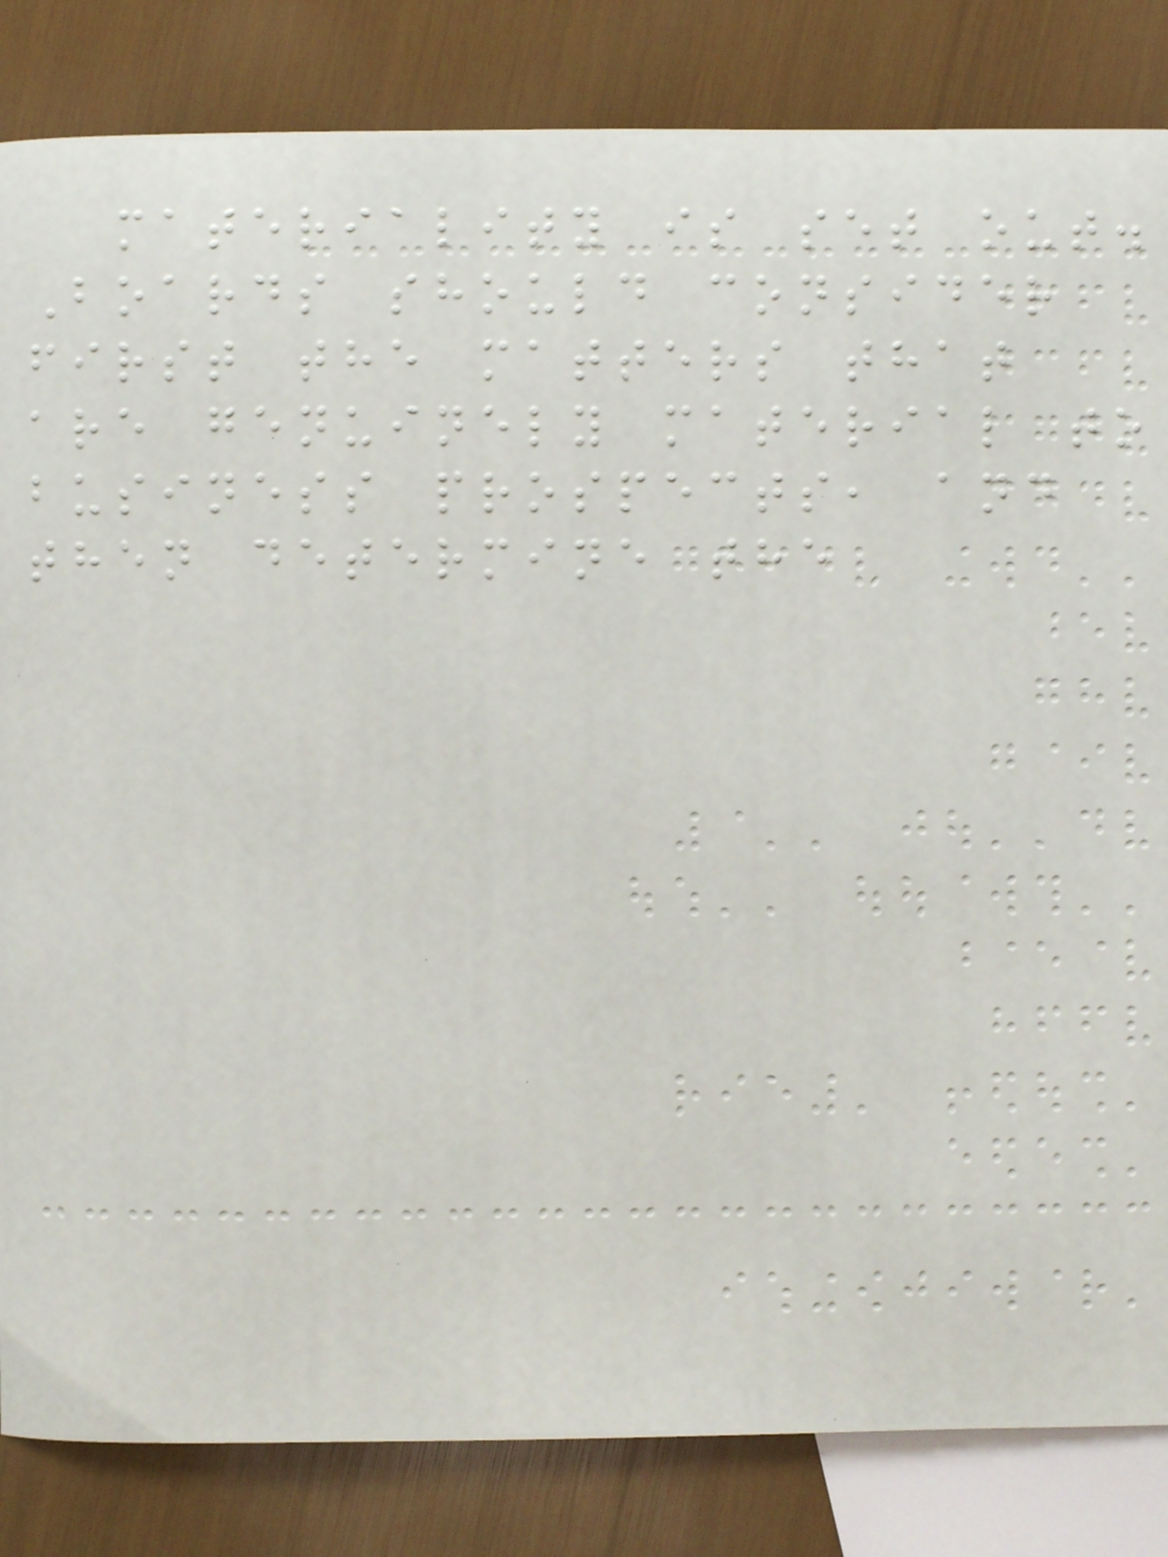materiality is set out.
Boards should consider
first the matters that
are genuinely material to
business prospects, and
then determine the
